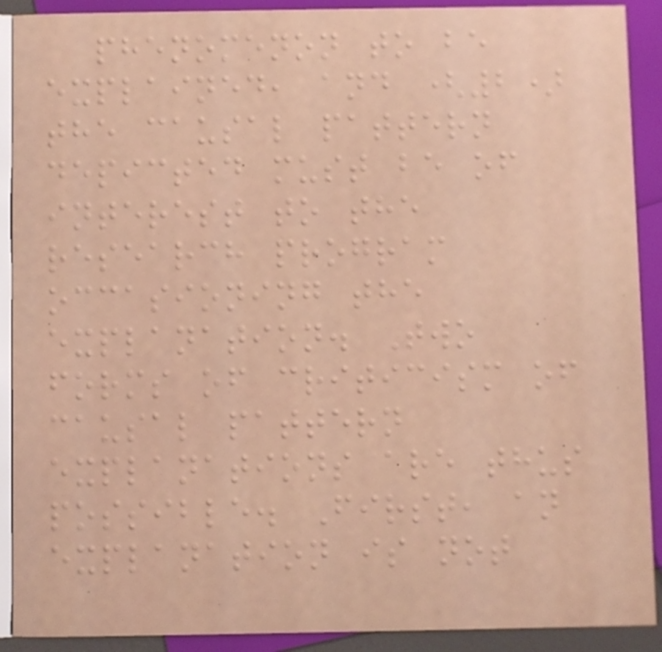phenomenon to be
explained, and (2)
the causal pattern
depicted must be of
interest to the
research program
occasioning the
explanation. Two
forms of criticism of
causal pattern
explanations are thus
possible. First, an
explanation is not
